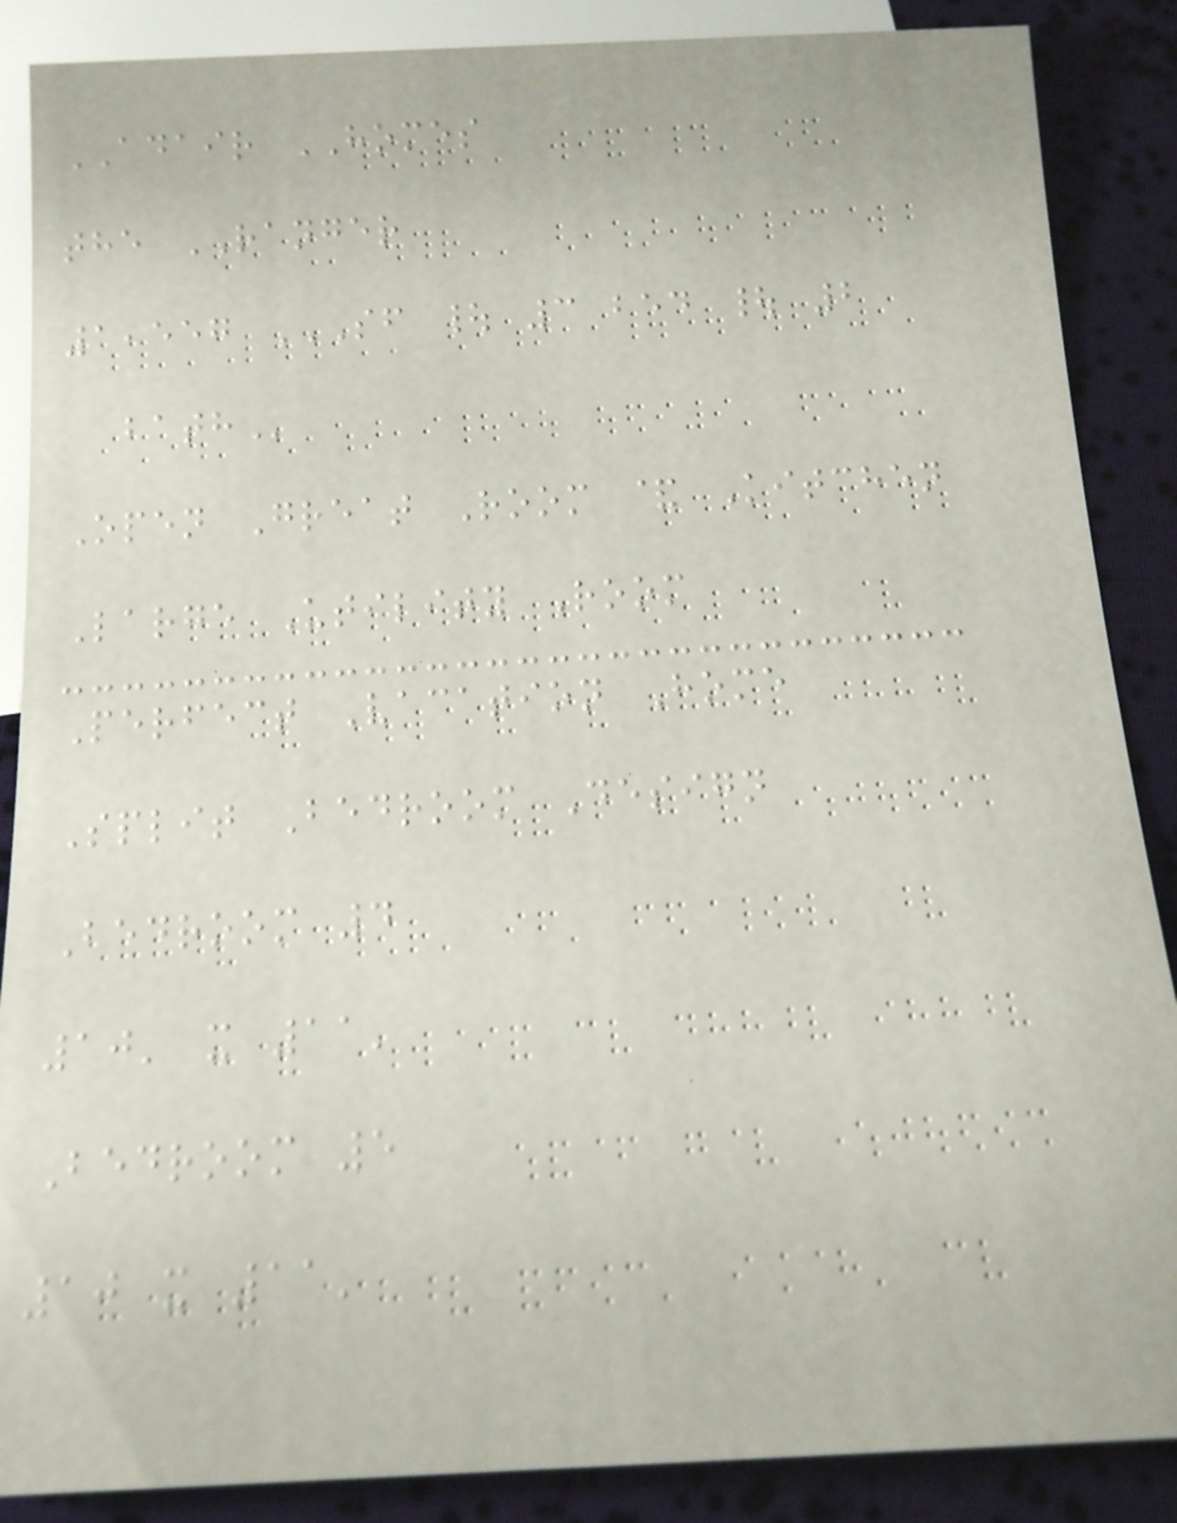ADAIR HOMES
the RANGER
1,557 SF | 3 BED | 2
BATH
Open Great Room & Kitchen
Large Utility Room
Perfect Vacation Home
Split Bedroom Design
Bedroom 4
10' x 11'
Bedroom 5
10 x 11'
